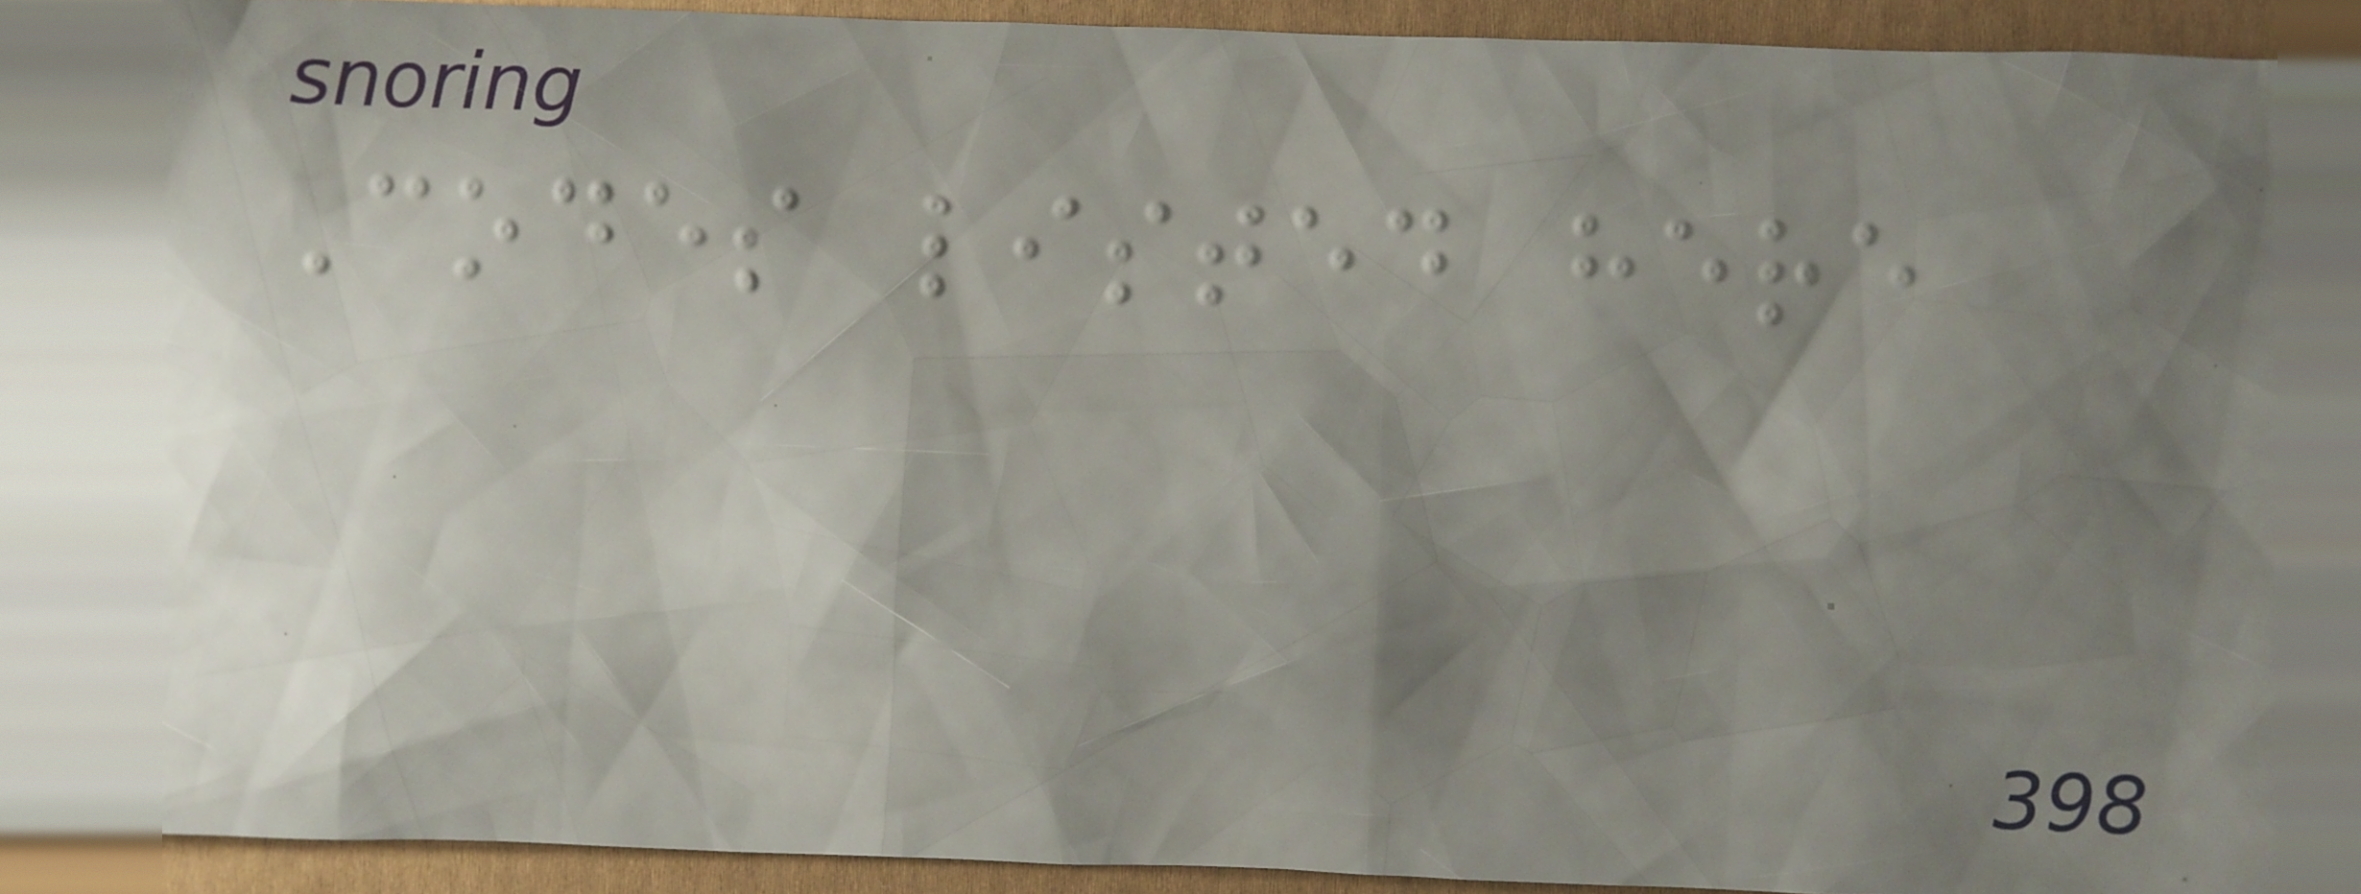Codes listed here
